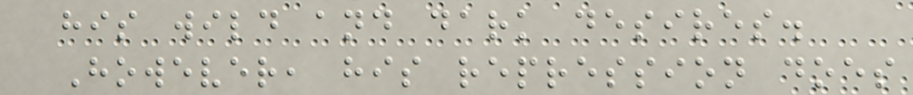his wild and dark desires.
However, his repression does
